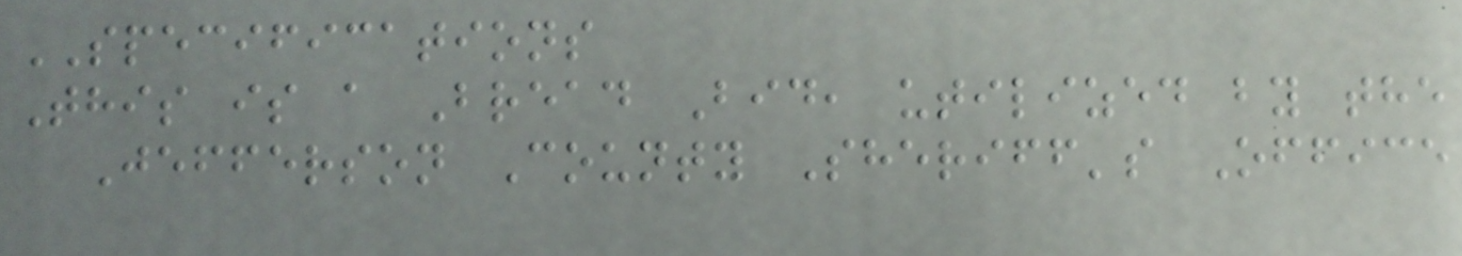SPECIFICATIONS
This is a Bread Bid, utilized by the
Jefferson County Sheriff's Office
